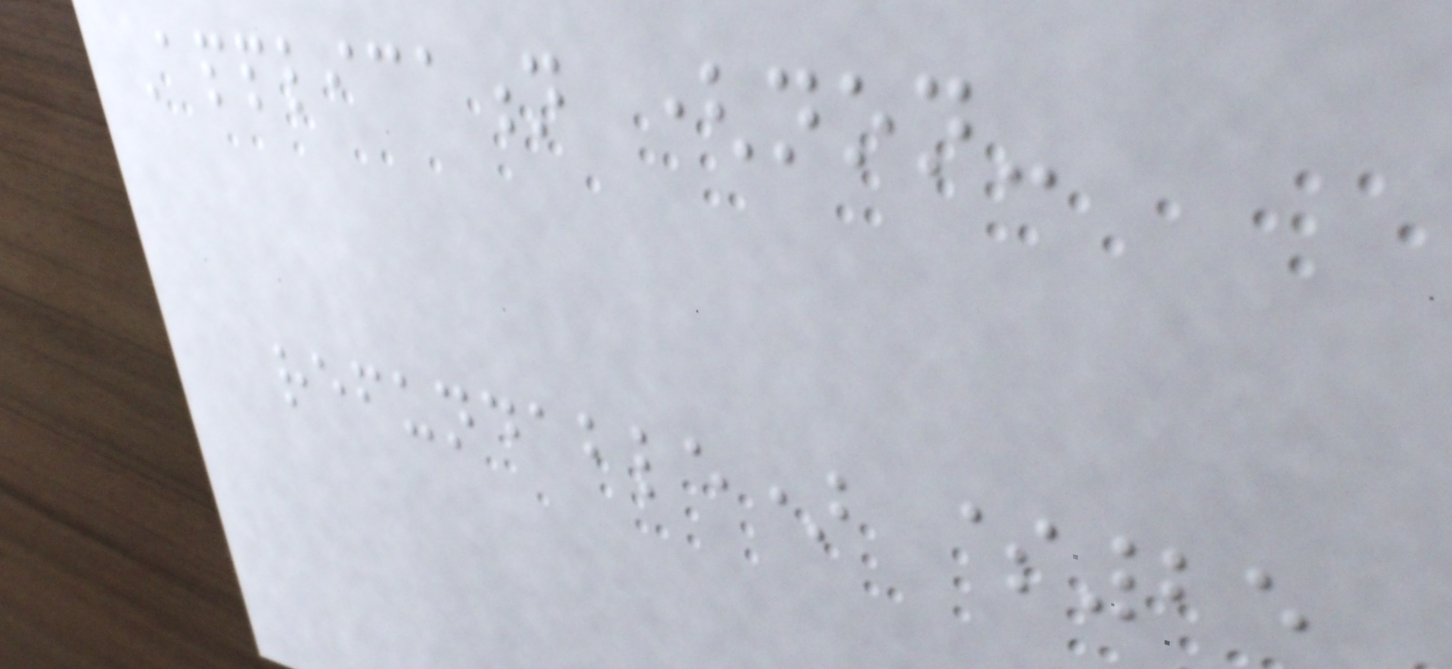Application (non-
refundable) $25
